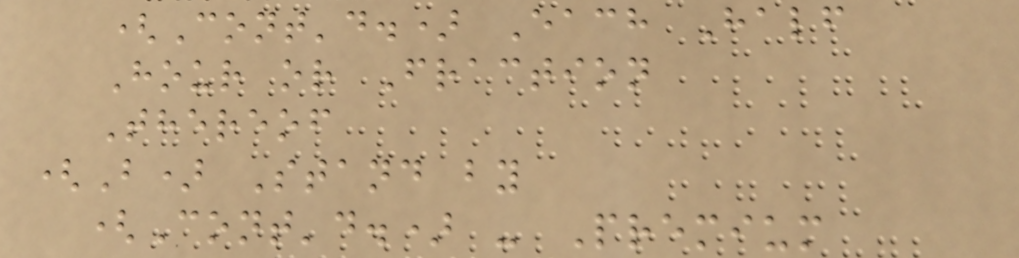(Cont'd.) Each Half
Hour or Fraction
Thereof
(B) Stand by
(Cont'd.) - Premium
